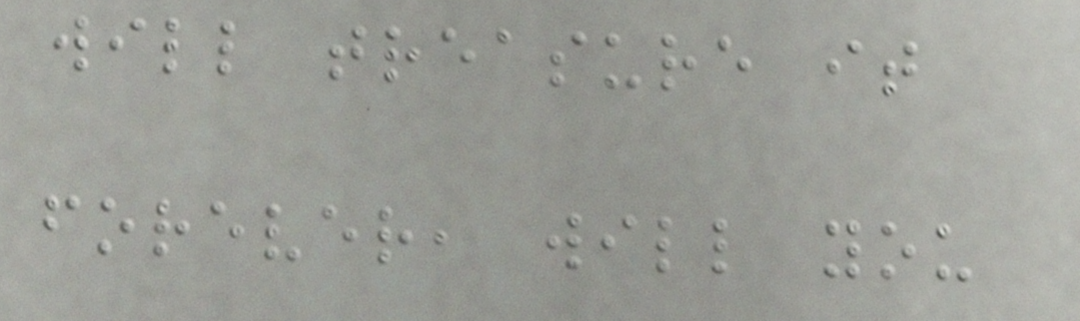will treasure it
forever, will you
